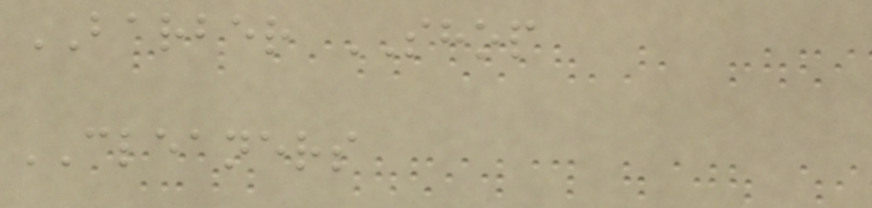BARBER SHOP
CLEANERS
